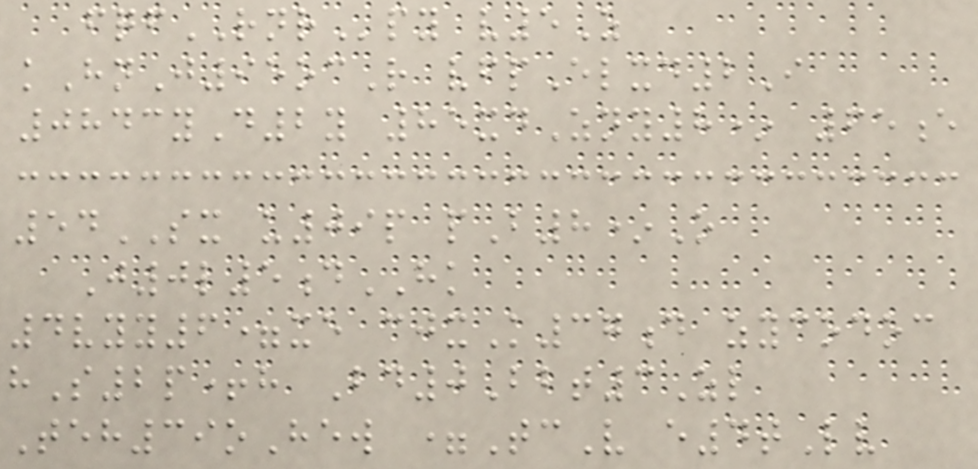fqfRNRpy v5Z
kHnJ95ocR vfpElxd2I
0843yD2y 85xdZny8* 65e
54SX u09p pB8*O
J0l5dHK
4vyy6=xe cjxK37d zycodoc
hS2p+h Bd0Bbt3Zl
Teh39oHew =TcV e4tLv
